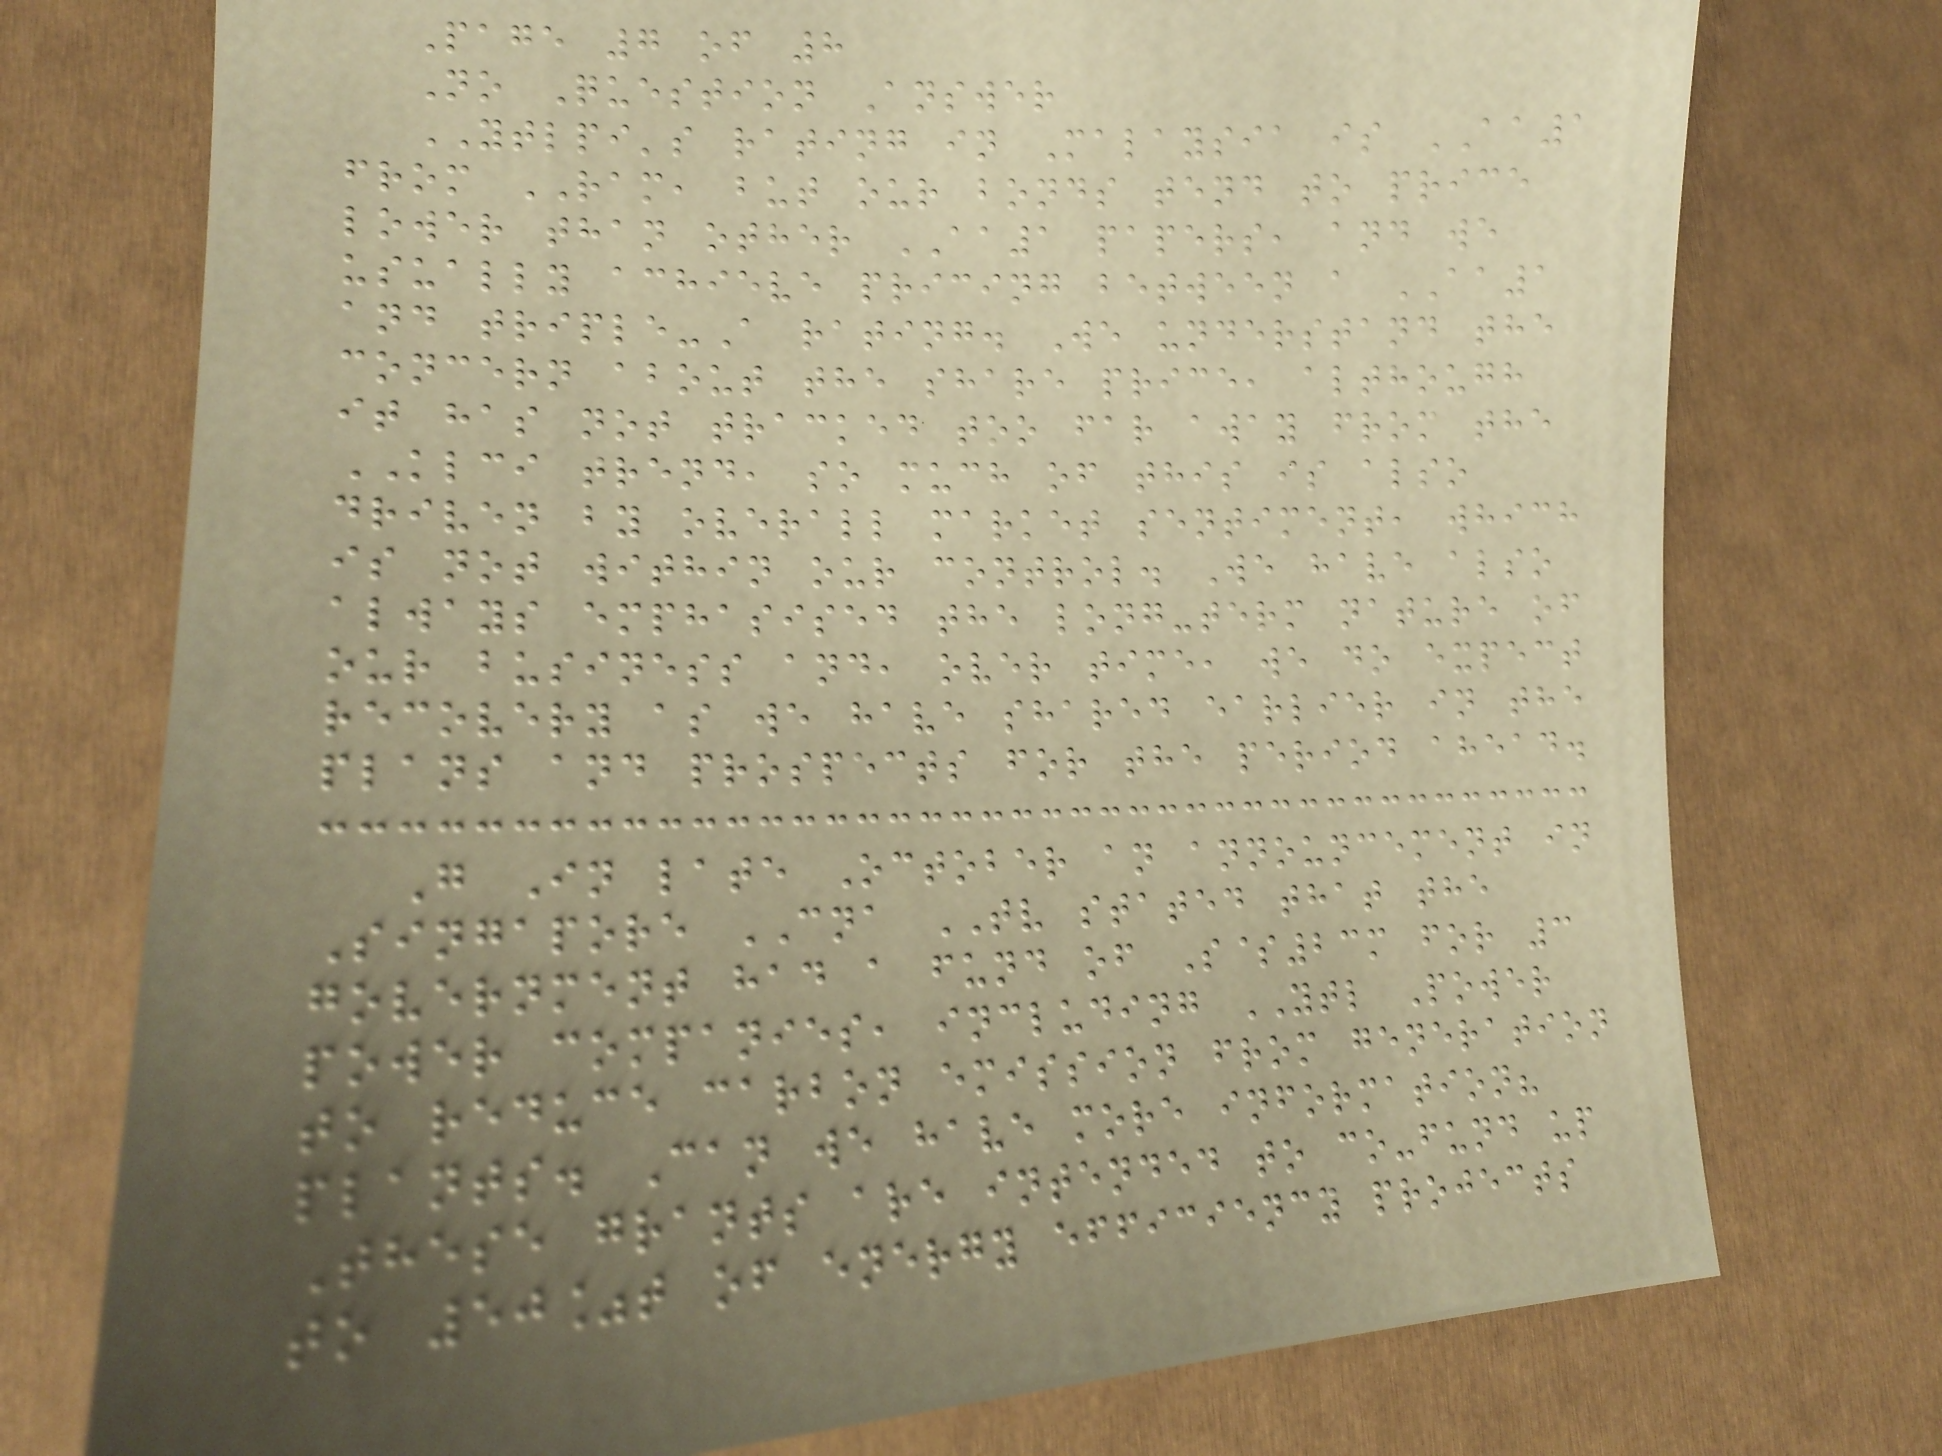Page 7 of 8
No Question Answer
YTLPI's rating in Malaysia is AA1
from RAM, but our bonds tend to price
lower than other AA1 papers, and we
usually achieve pricing between a AA1
and triple-A rating. We understand the
concern about the share price, although
it has not tracked too far away from the
KLCI trend, so much of this is also
driven by overall market sentiment, which
is not within our control. We have also
always emphasised the long-term nature of
our business and, over time, we do expect
recovery as we have shared earlier in the
plans and prospects for the period ahead.
G In late October an announcement in
Singapore CNA TV stated that the
government had a fund of S$23m for 3
power companies, including YTL Power
to reduce carbon emission from generation
plants. Can we have more information?
These grants are intended to co-fund up
to 50%t of energy efficiency projects
